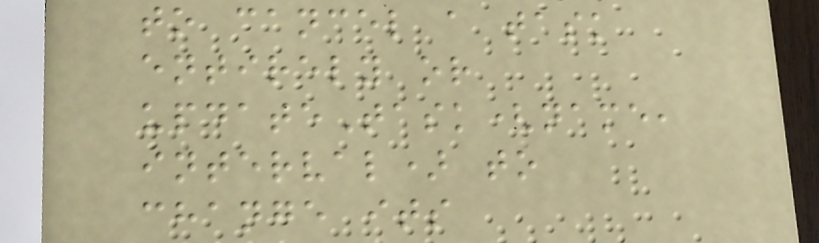to cancel a task
entirely or
updateTask(name,
interval) to
change its
